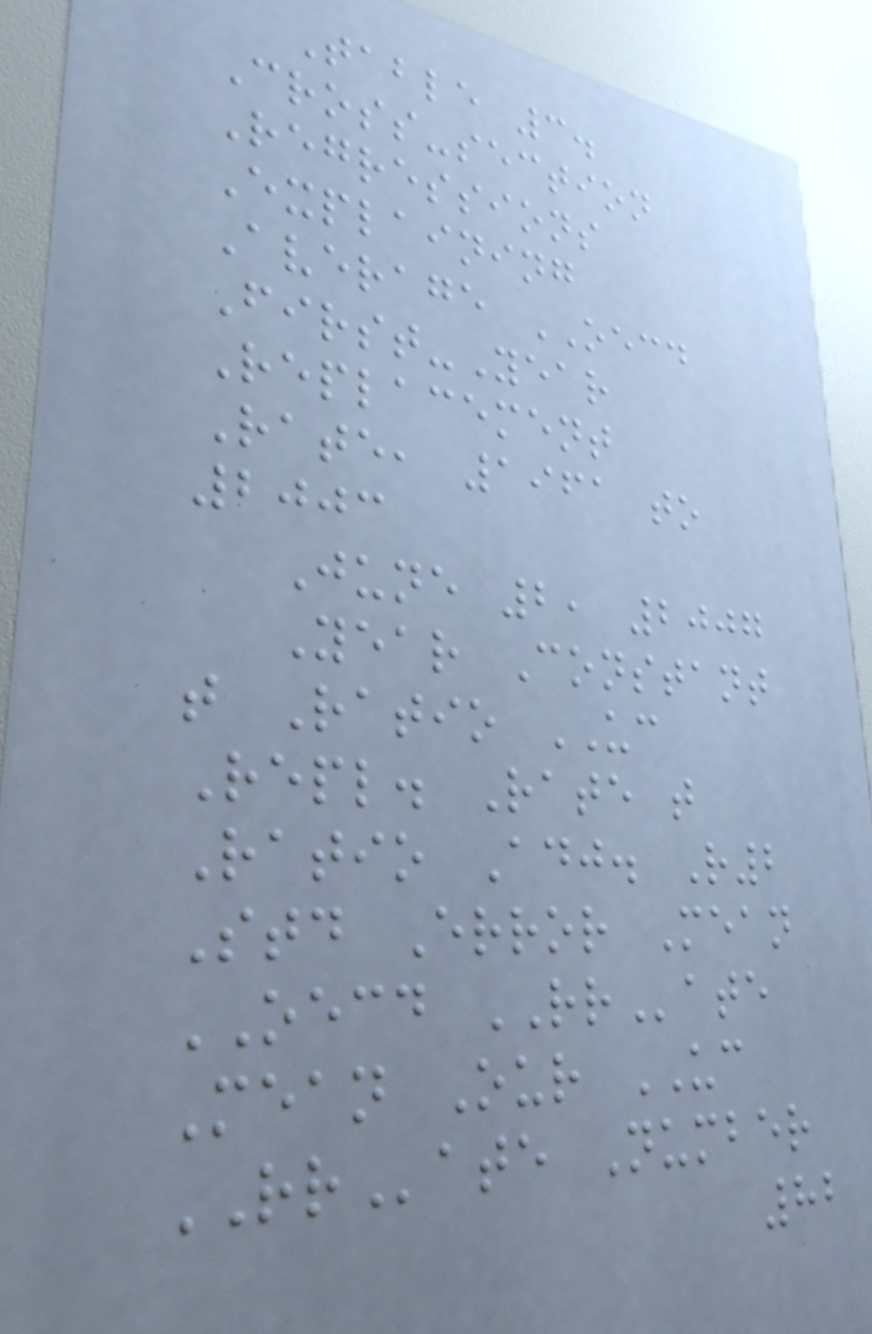Table 3.
Cross-section
Regressions
Explaining
Average OECD
First-Year
Replacement
Rate, 1961 to
2003
June 2, 2007
Year Constant
t Ratio UC
Repl. Rate t
Ratio Adj. R2
Std Error Mean
OECD RRate
Mean Our UC
RRate Number
82
